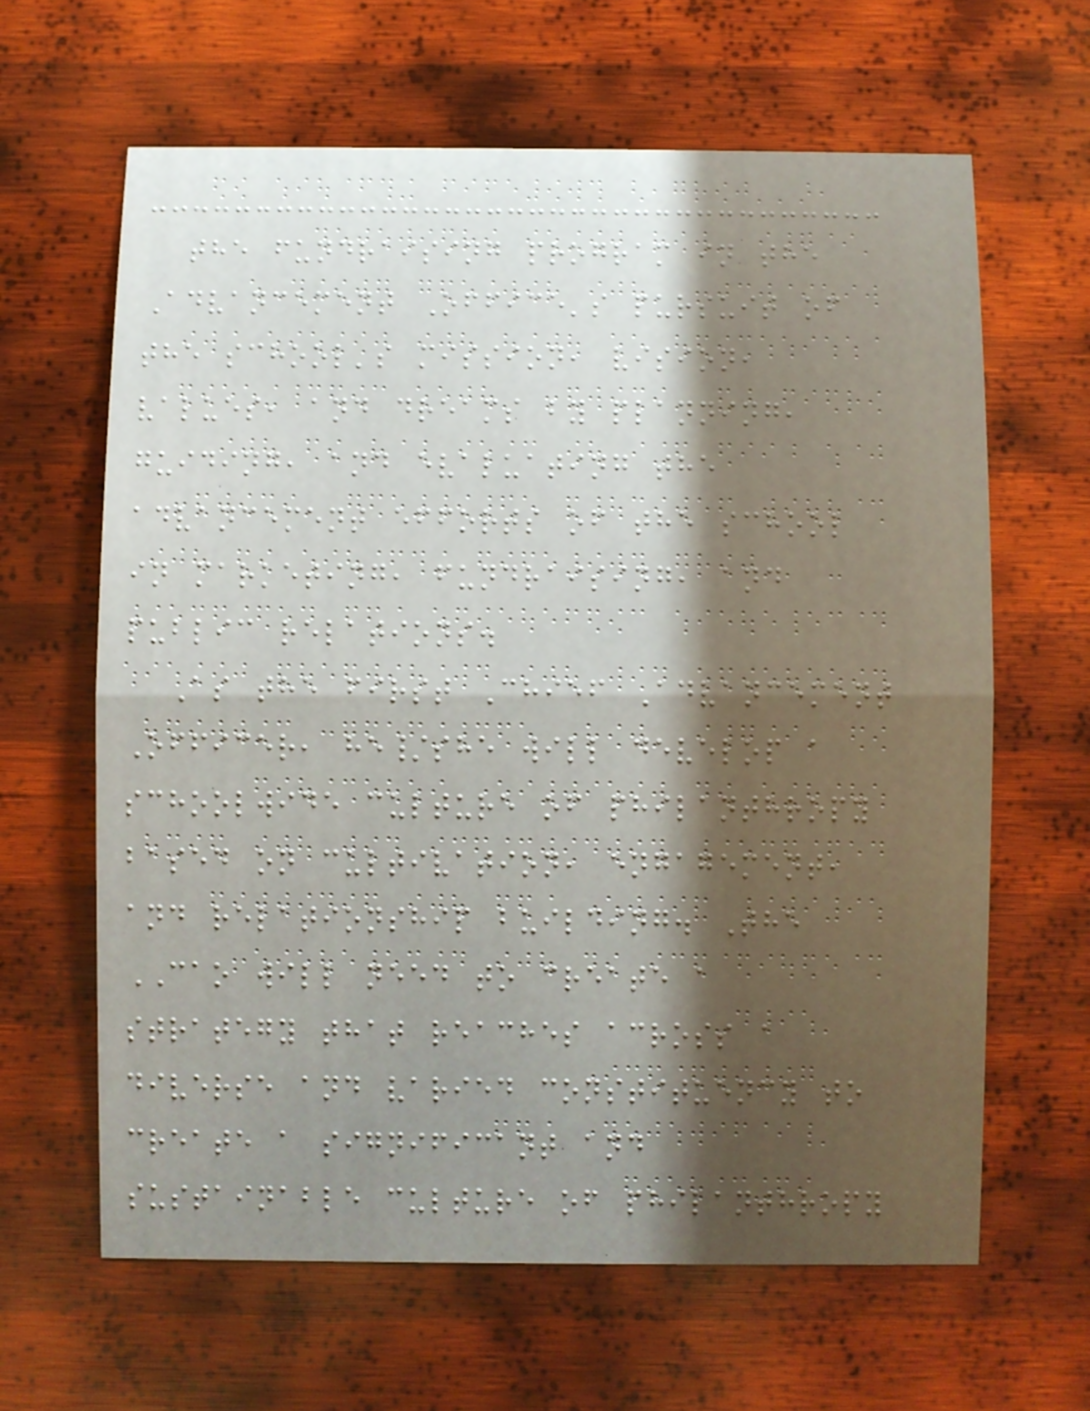the fundraising program in the
Advancement Office's pursuit of
the school's mission, vision,
values, and dreams by planning,
guiding, and evaluating the
advancement efforts of the school
in marketing, fundraising, and
public relations.
As the first Chief Advancement
Officer, he/she will develop a
schoolwide culture of philanthropy
based on cultivation, engagement,
and relationship building. The
CAO will need to create a
strategy that reaches across a
diverse and varied constituency to
create a significant and
sustainable culture of philanthropy
